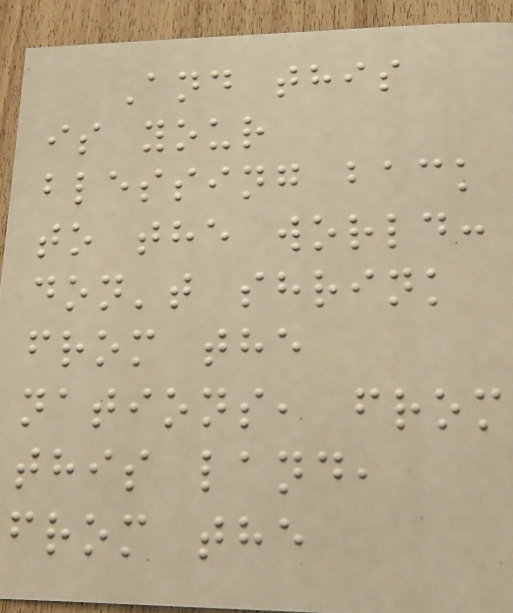And this
is your
blessing back
to the world:
don't shrink
from the
nations, from
this land,
from the
